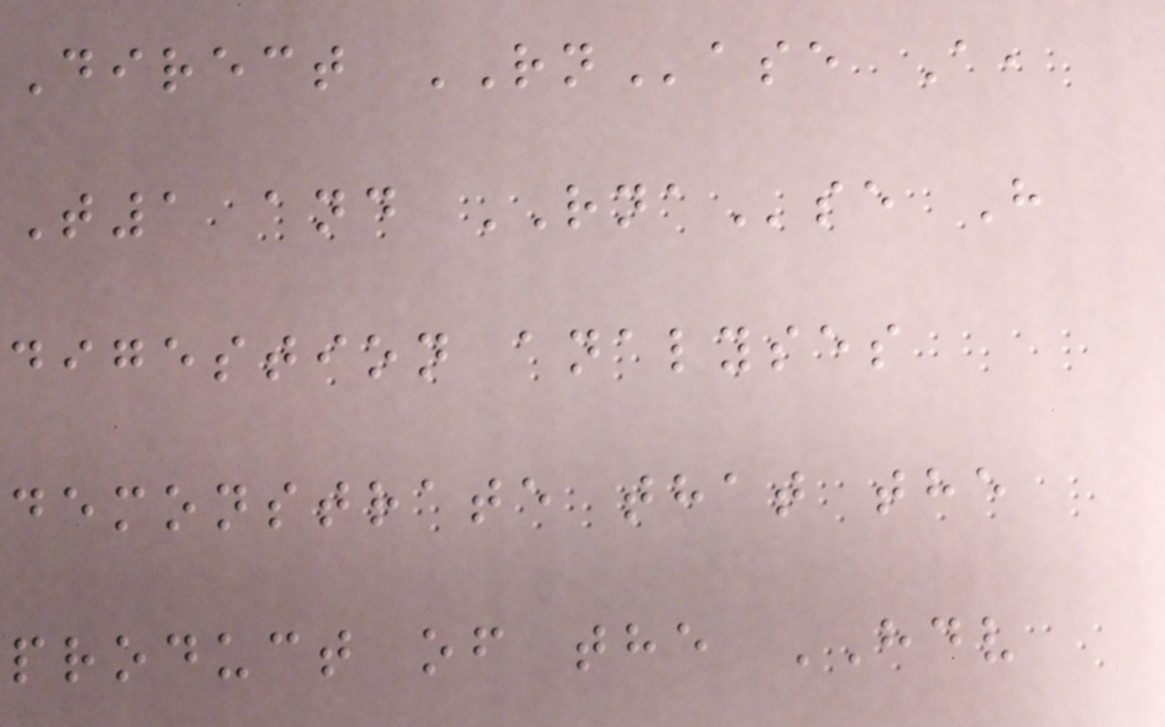Direct RNase A,
T1 and RNAse H
digestion analyses
demonstrate that the
product of the HDV
